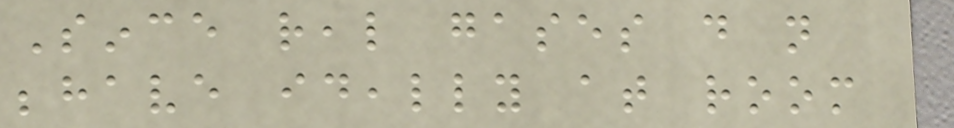Since real gases do not
behave ideally at room
